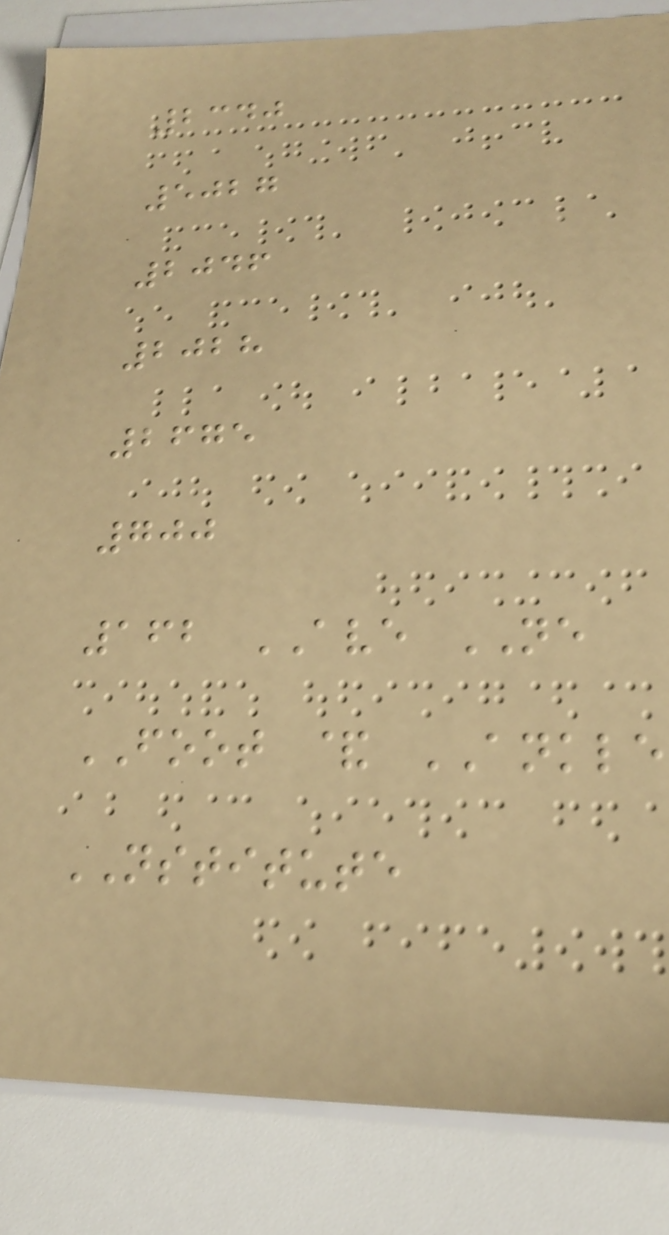2340
5027
2046
2028
2675
700
162 AVE NE
FOOT & ANKLE
NSTITUTE
